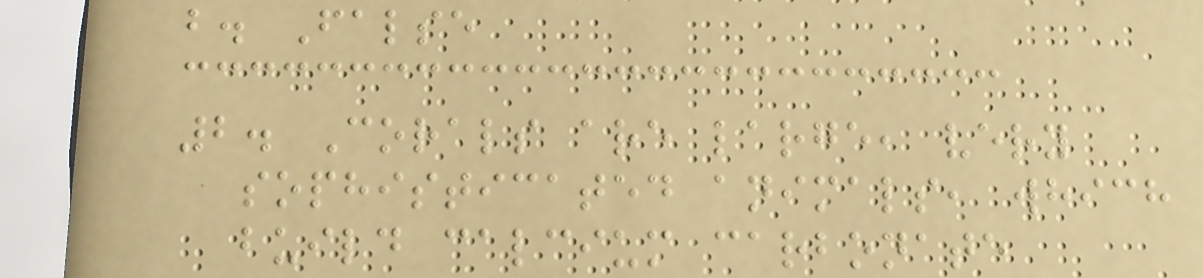b. False
2. Corals are large, very
sophisticated animals, which
build calcium carbonate
